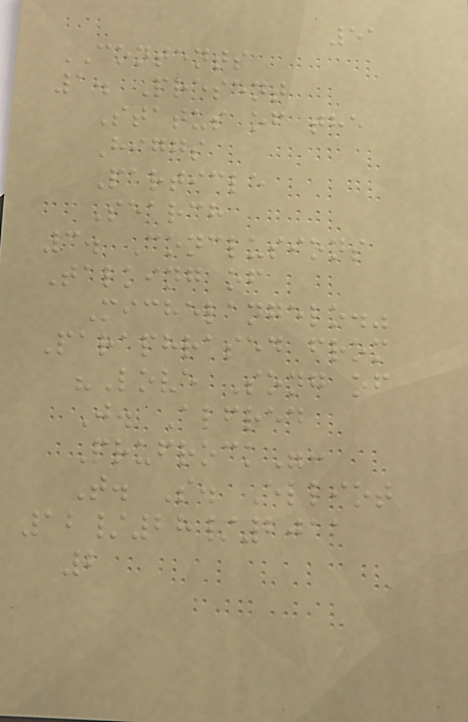51
CONTENTS
1. Present
Status of the
Higgs
Particle
Search
3. Conclusions
Talking of
Michelangelo."
Paraphrased from
"Love Song of
J. Alfred
Prufrock":
T. S. Elliot
12/28/2011
2
